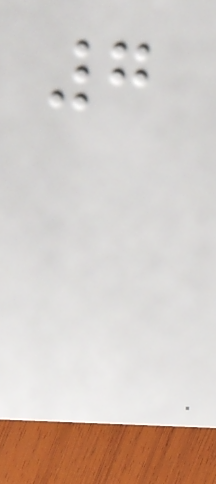7
